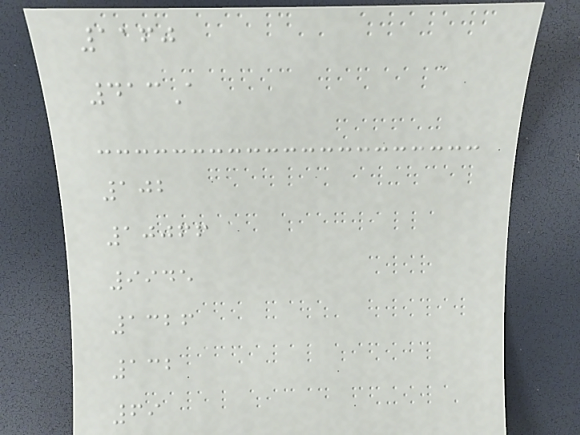1160
413A
102
10066
9945
1326
132
69
